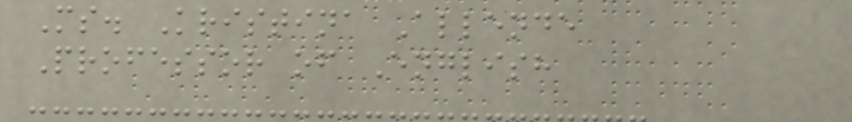Ms. Kristina Allende
Professor of English
